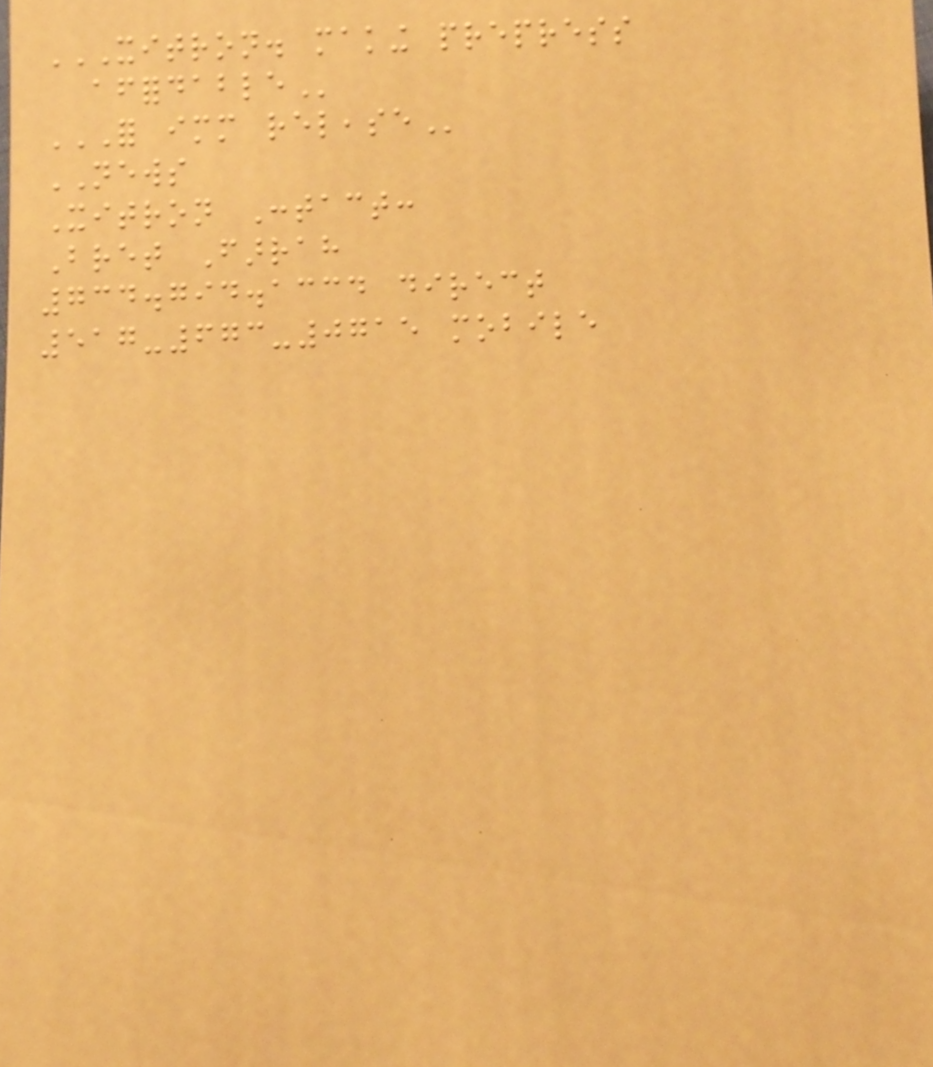XITRON. MAKING PREPRESS
AFFORDABLE
FOR IMMEDIATE RELEASE
NEWS
Xitron Contact:
Bret Farrah
734.794.1334 direct
517-673-0715 mobile
